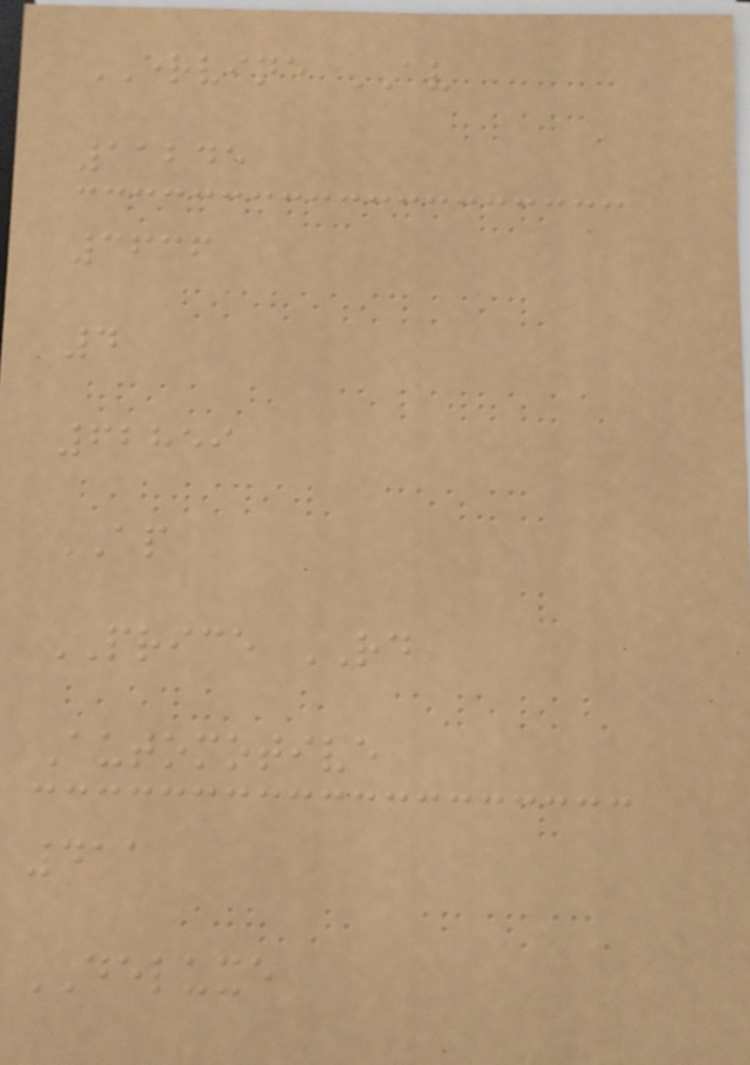ERVINE AV
11245
3636
4
62859
AP
PRICE RD
Automotive
411
DELUXE
